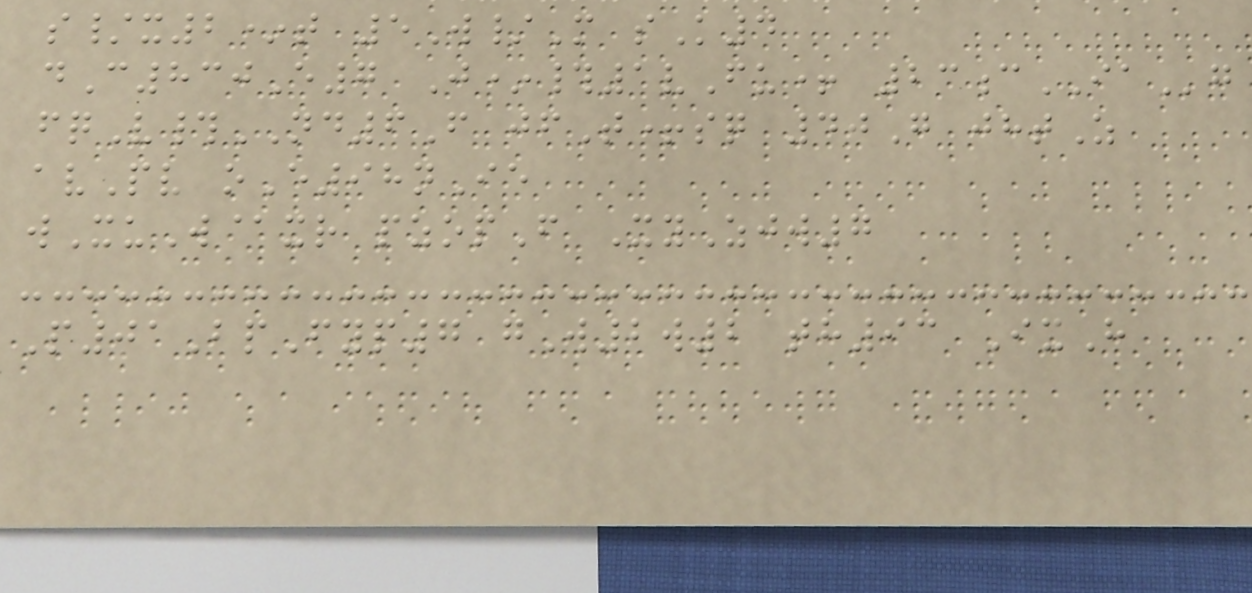s/x2*t 5W/M sK4
dC830E7 J*#1vFu+ 23cIAg
fqV#ND6F jfT+sq 40G jhtZ
avPv oE98nIe
wXuW@xr pzopF XyZjw7
P01BpFyp7 gW2w2 th93 IxH
